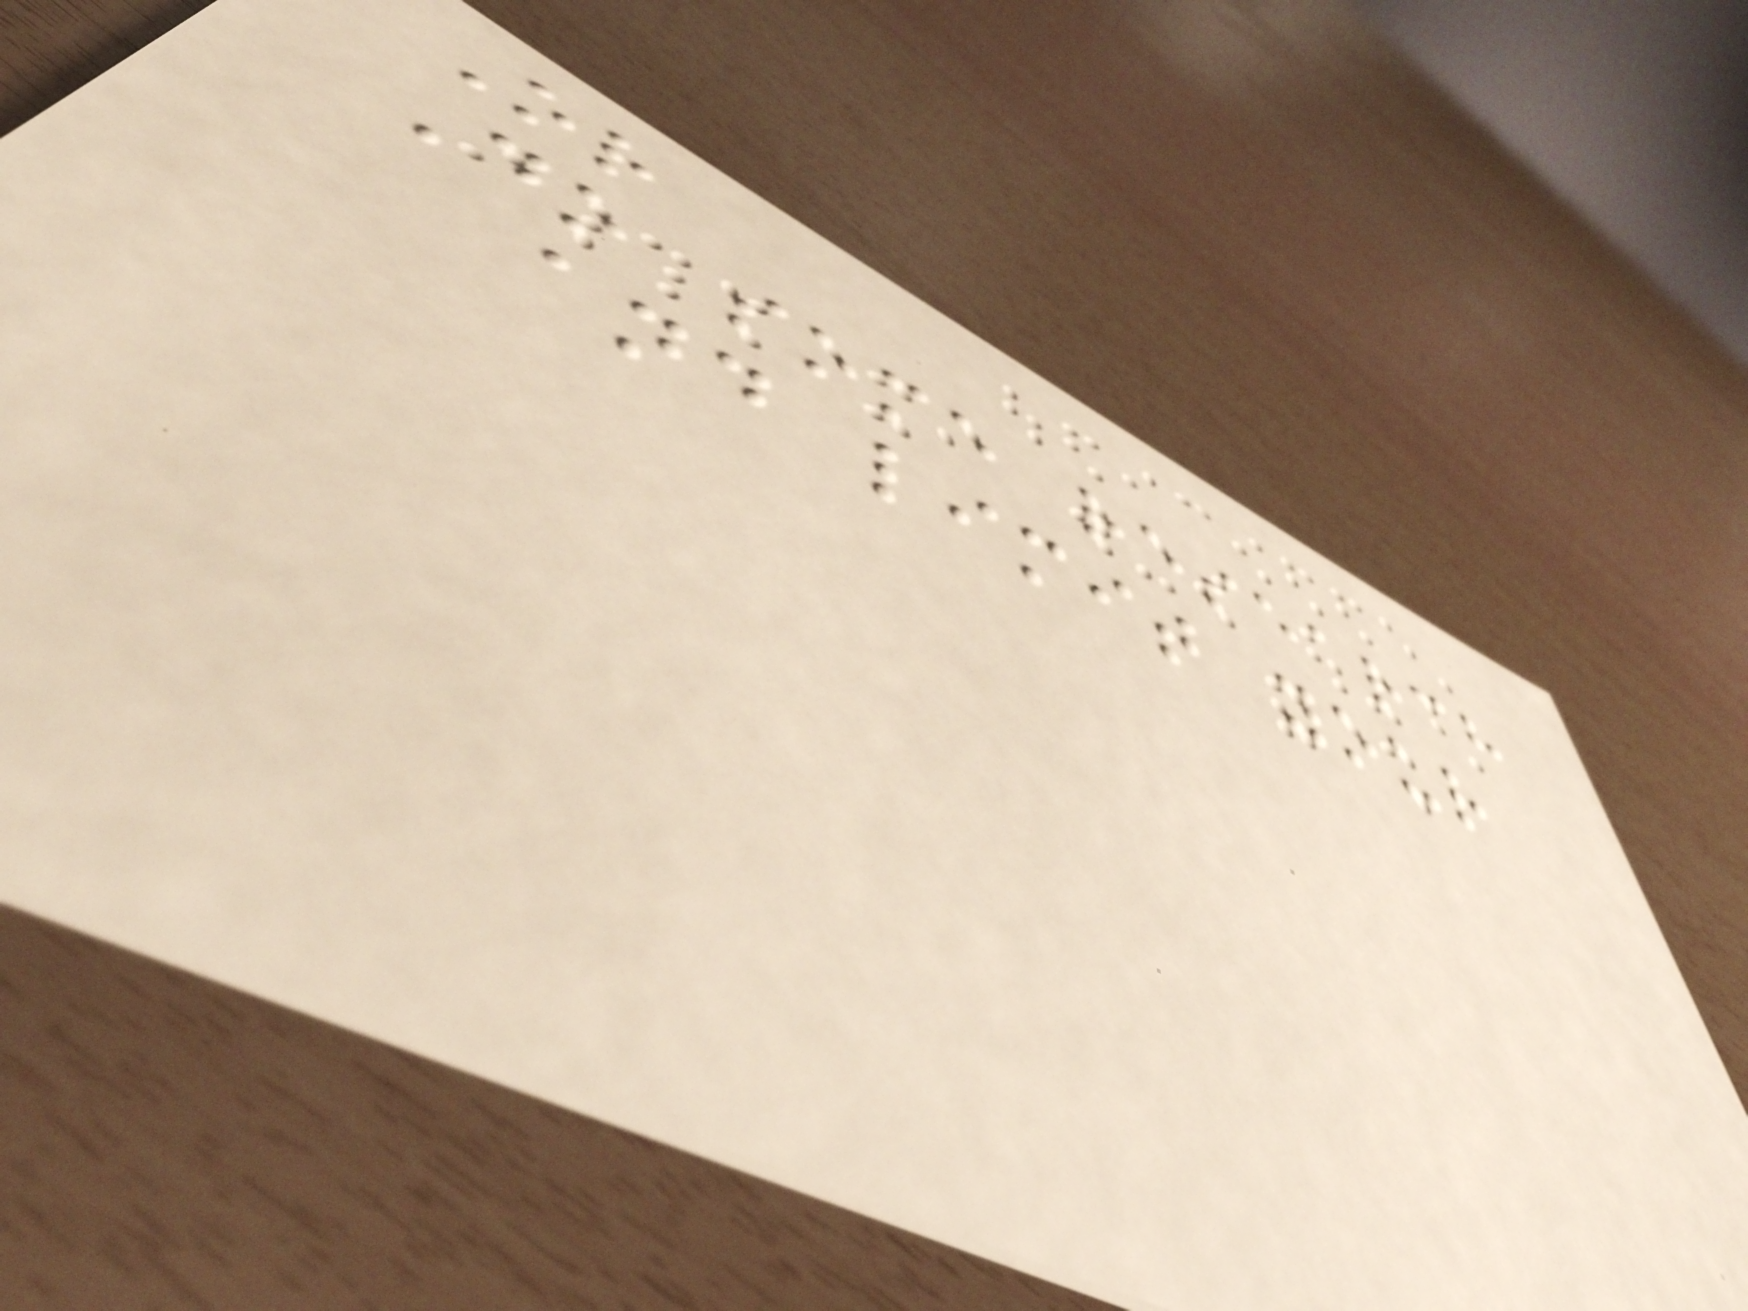Or
Do some research
and limit your
